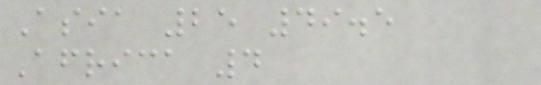Asia 25 49.5
Africa 4
